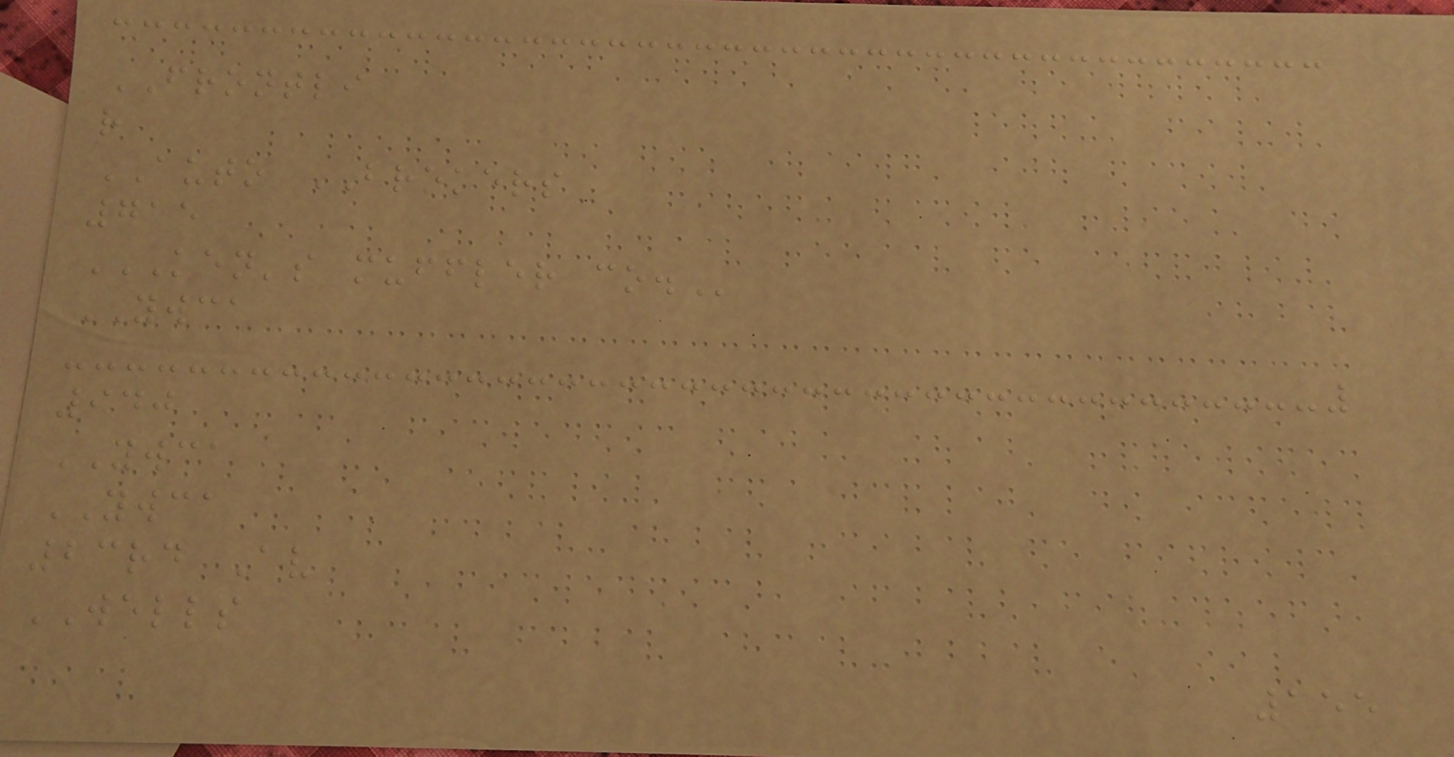FRONTLI
r
AUTO BROKERS
715
KEN'S MUFFLER CO.
YWCA
940
YWCA
YWCA
23rd Av
WELLS
155
